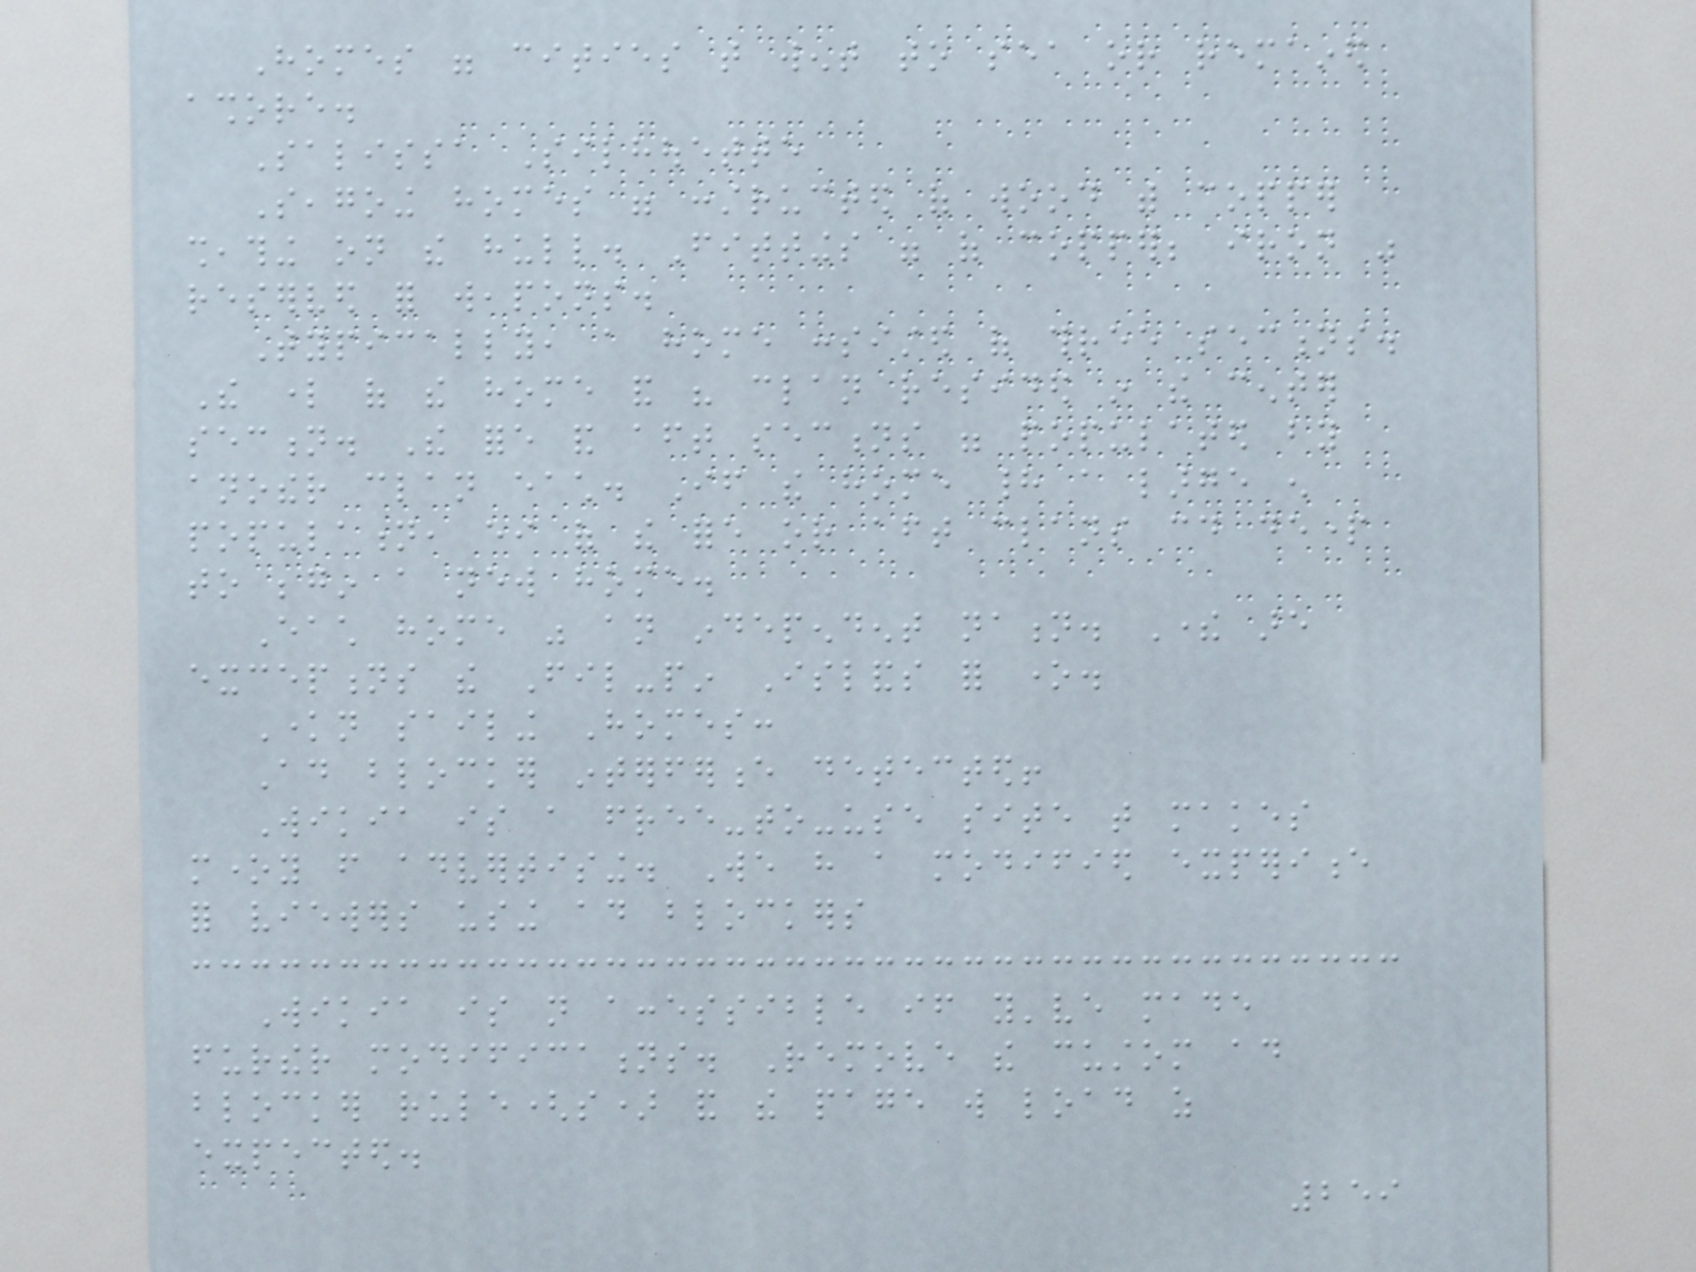Homes were cities that went to sea or remained
ashore.
Salissa Silhouette
Seagoing homes were constructed of wood with copper
sheathing on the hull. Fittings were of copper; iron was
reserved for weapons.
Typically, a home consisted of three sections.
The lord of the home and his clan resided in the center
section. The fore and aft sections were populated by
another clan each. If the home had a large enough
population, either of the fore or aft clans could depart
to begin a new home.
Each home was an independent nation. There are
exceptions the Fil-pin Islands for one.
Known sailing Homes:
Ad blocker interference detected!
Wikia is a free-to-use site that makes
money from advertising. We have a modified experience
for viewers using ad blockers
Wikia is not accessible if you've made
further modifications. Remove the custom ad
blocker rule(s) and the page will load as
expected.
259
